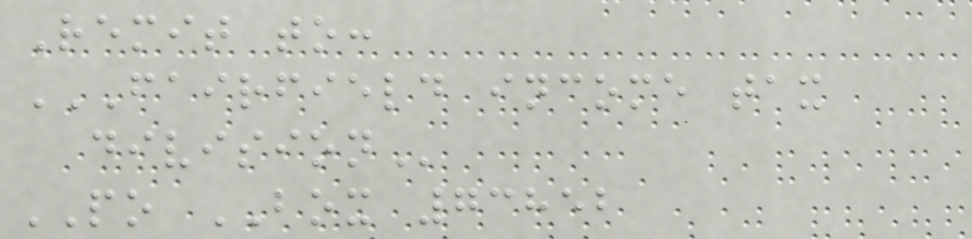Remit to:
FAIRFIELD INCOME TAX
DIVISION
PO BOX 73852
